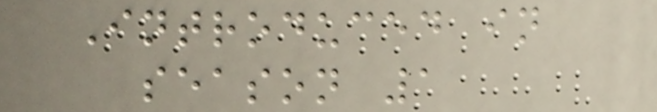Introduced in
season 1
